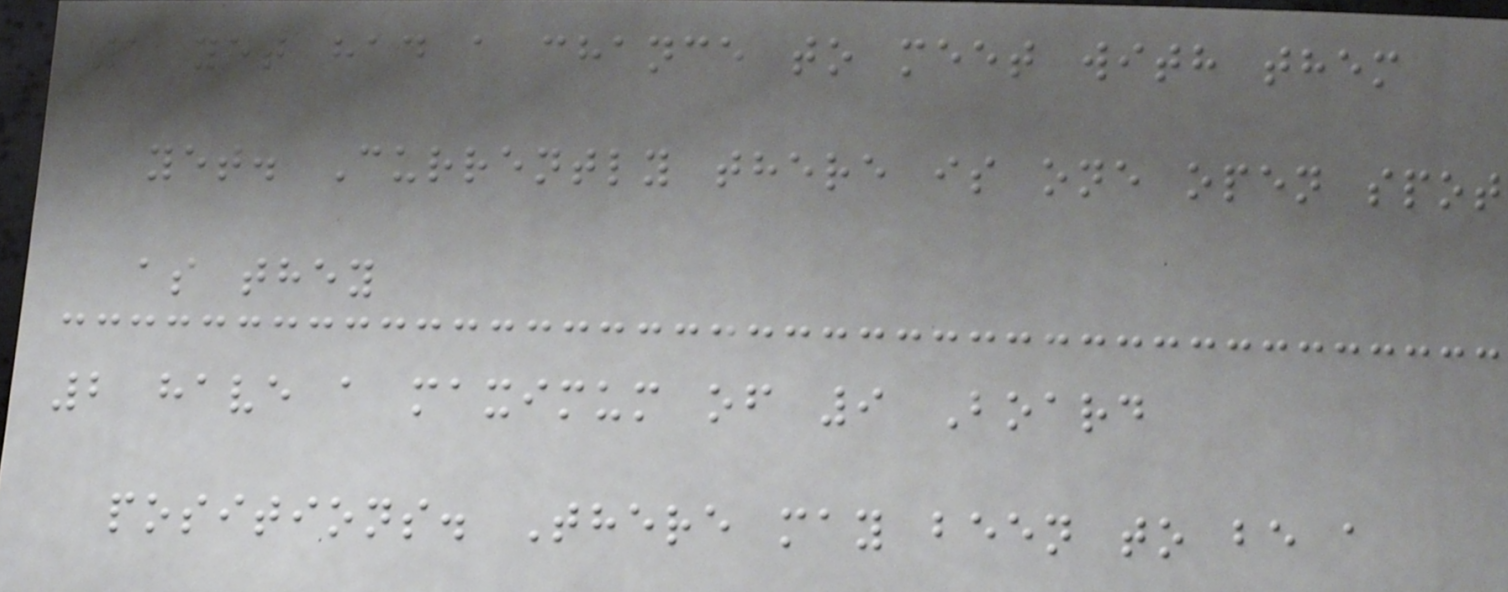1 yet had a chance to meet with them
yet. Currently there is one open spot
as they
2 have a maximum of 9 Board
positions. There may been to be a
